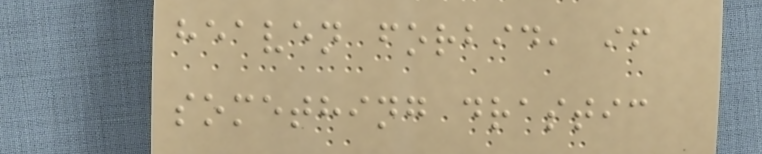heaven forbid, if
something drastic
